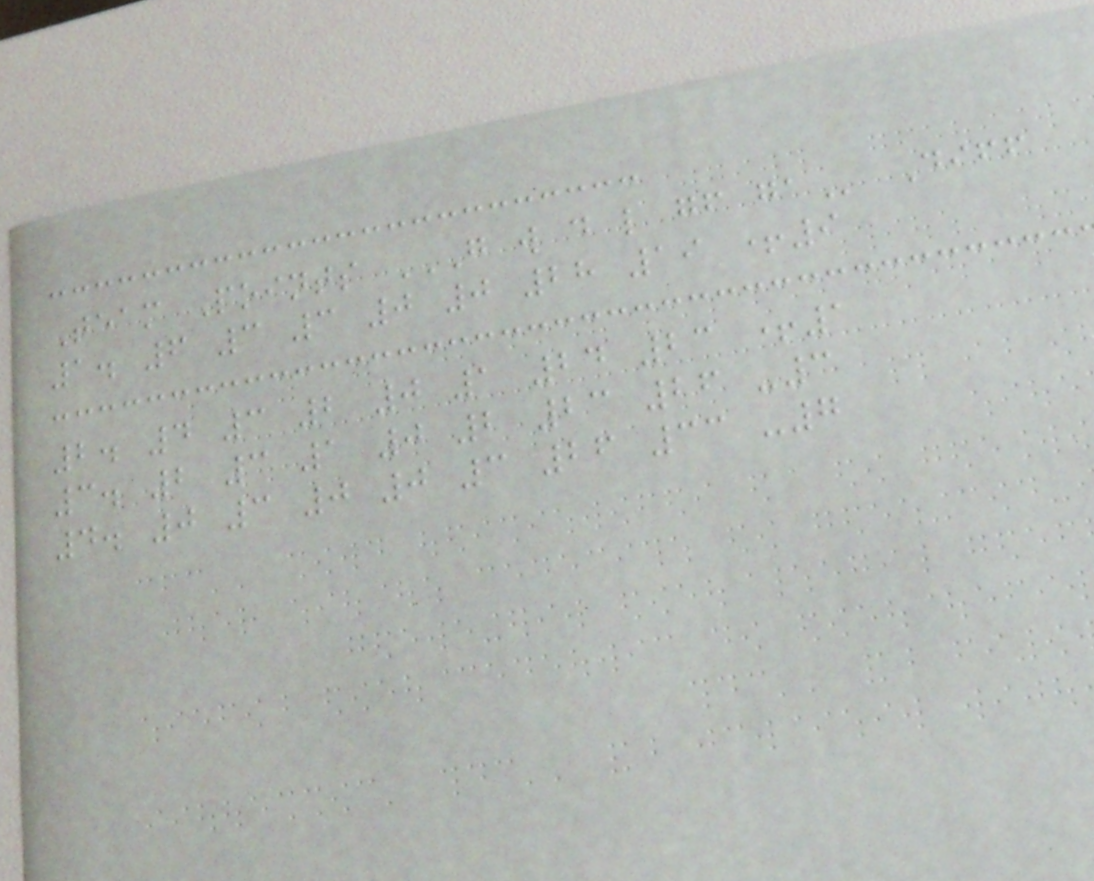Team Points G W D L GF GA Diff
1. 6 3 3 0 0 28 19 +9
2. 4 3 2 0 1 24 23 +1
3. 2 3 1 0 2 23 26 -3
4. 0 3 0 0 3 26 33 -7
